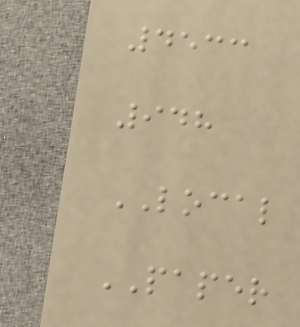4533
948
LOCAL
PAPER
